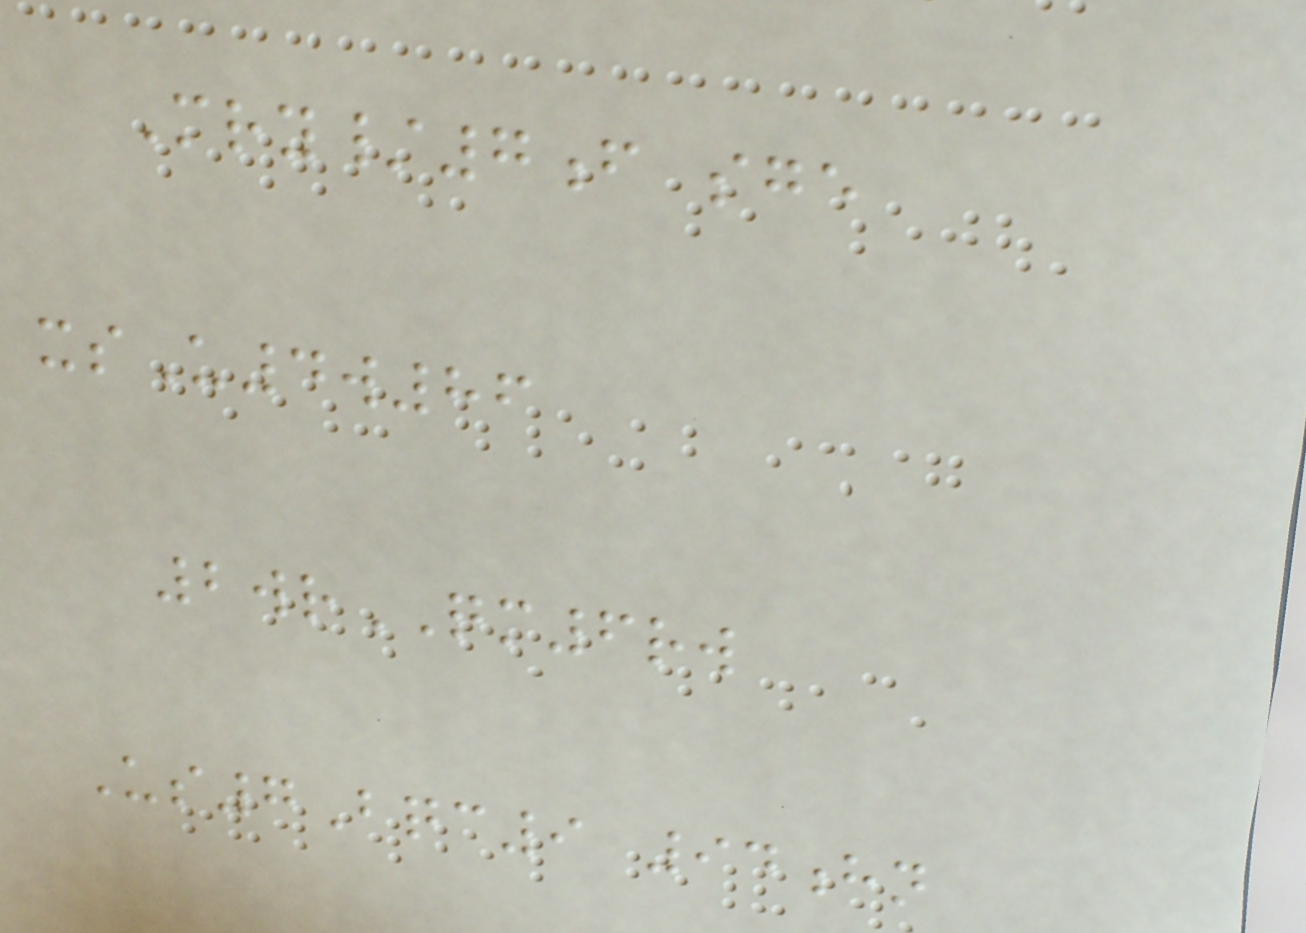Mry/7f sge
xsU4w86
2wrQM6rw
Us7Bqc9 94hn
